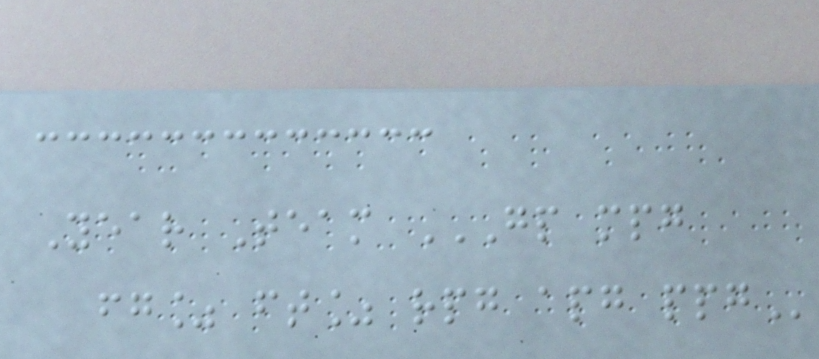Year Team GP MPG
FG% FT% RPG APG PPG
